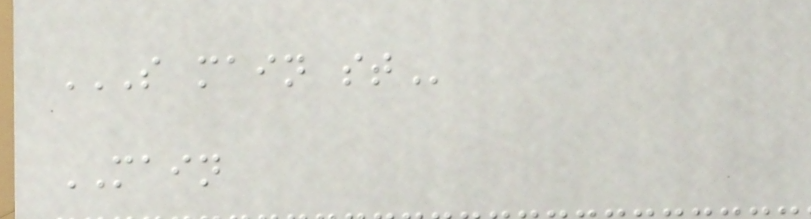S MAIN ST
MAIN
